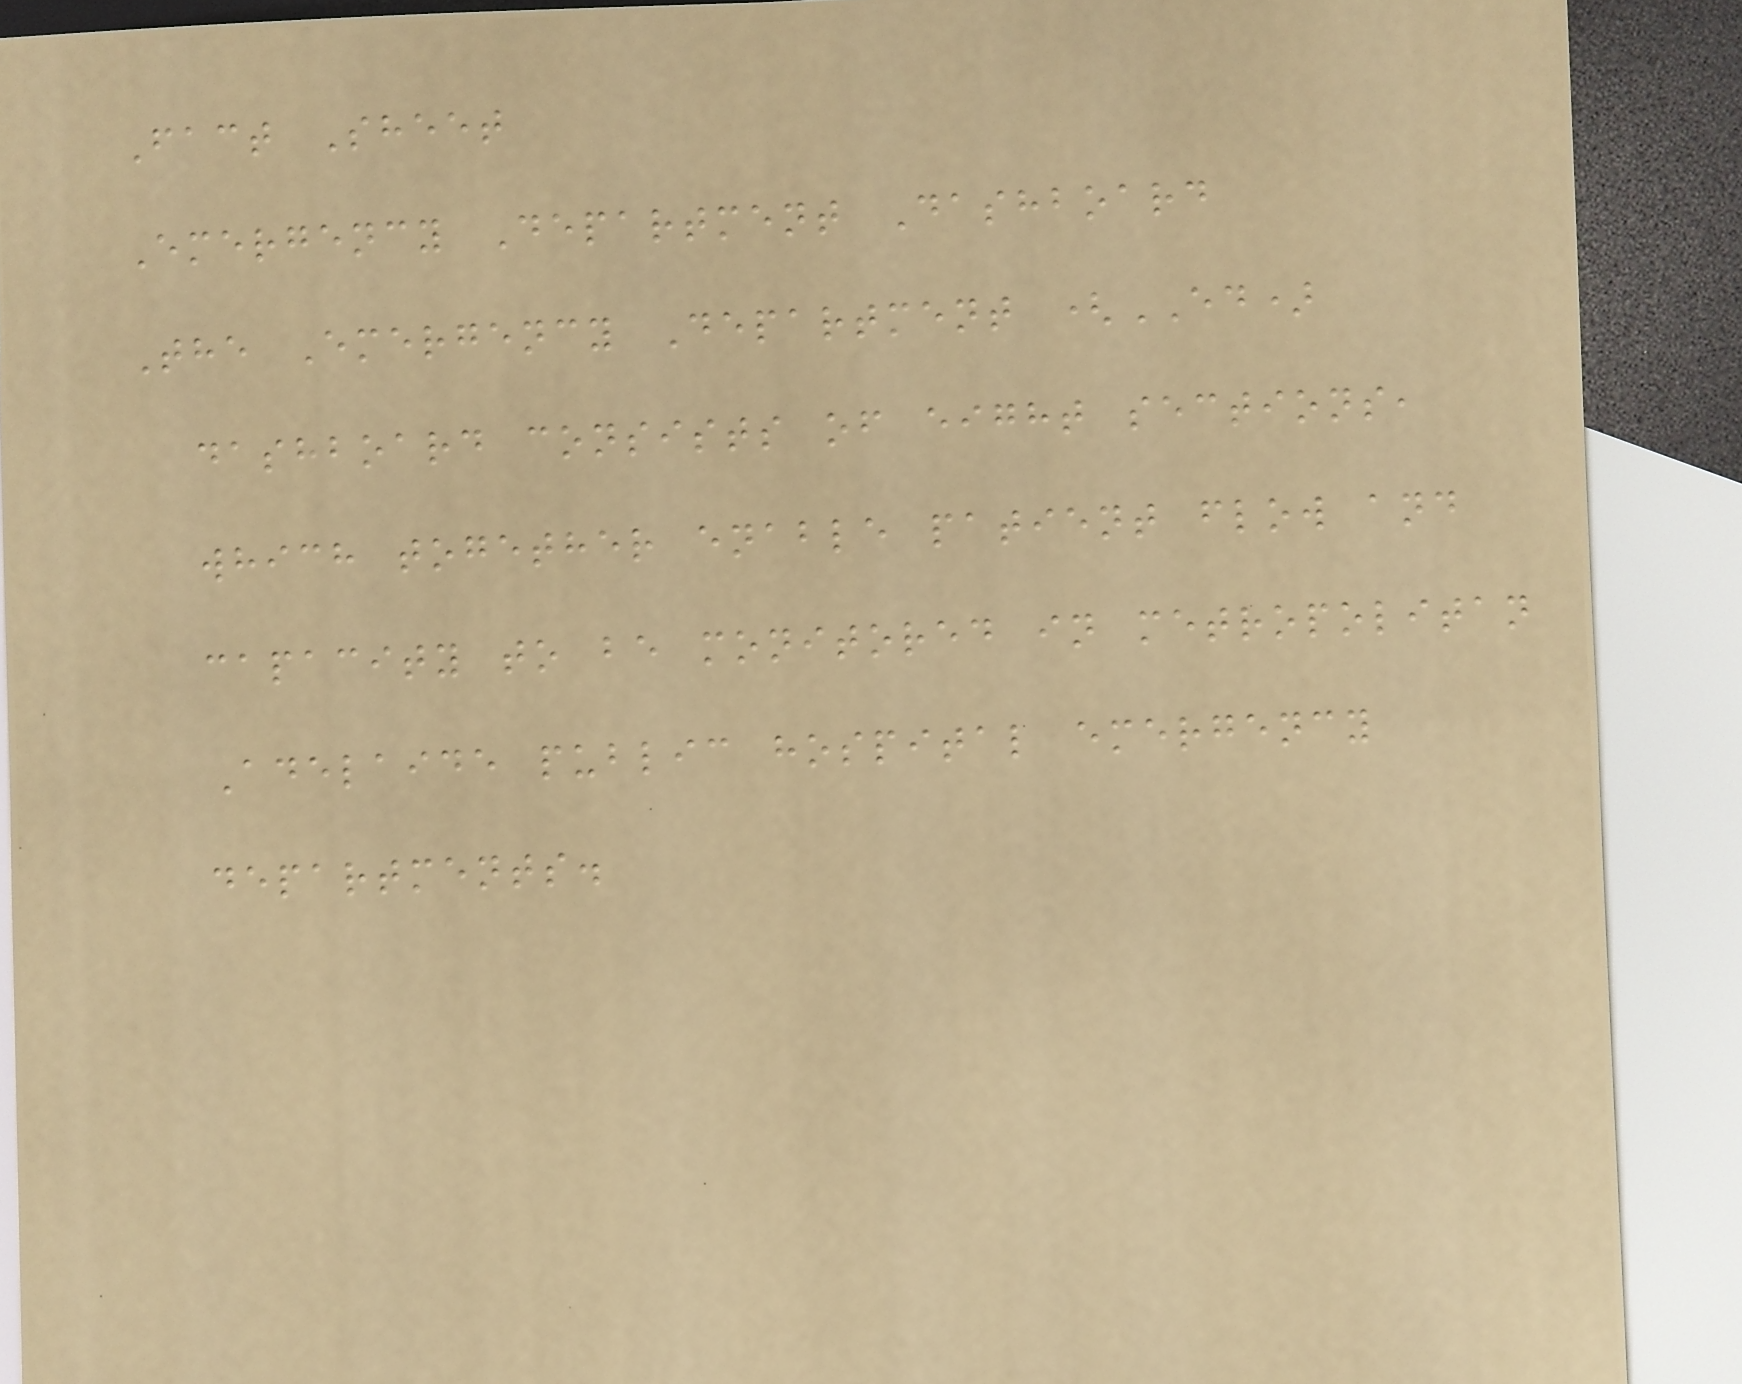Fact Sheet
Emergency Department Dashboard
The Emergency Department (ED)
dashboard consists of eight sections,
which together enable patient flow and
capacity to be monitored in metropolitan
Adelaide public hospital emergency
departments.
